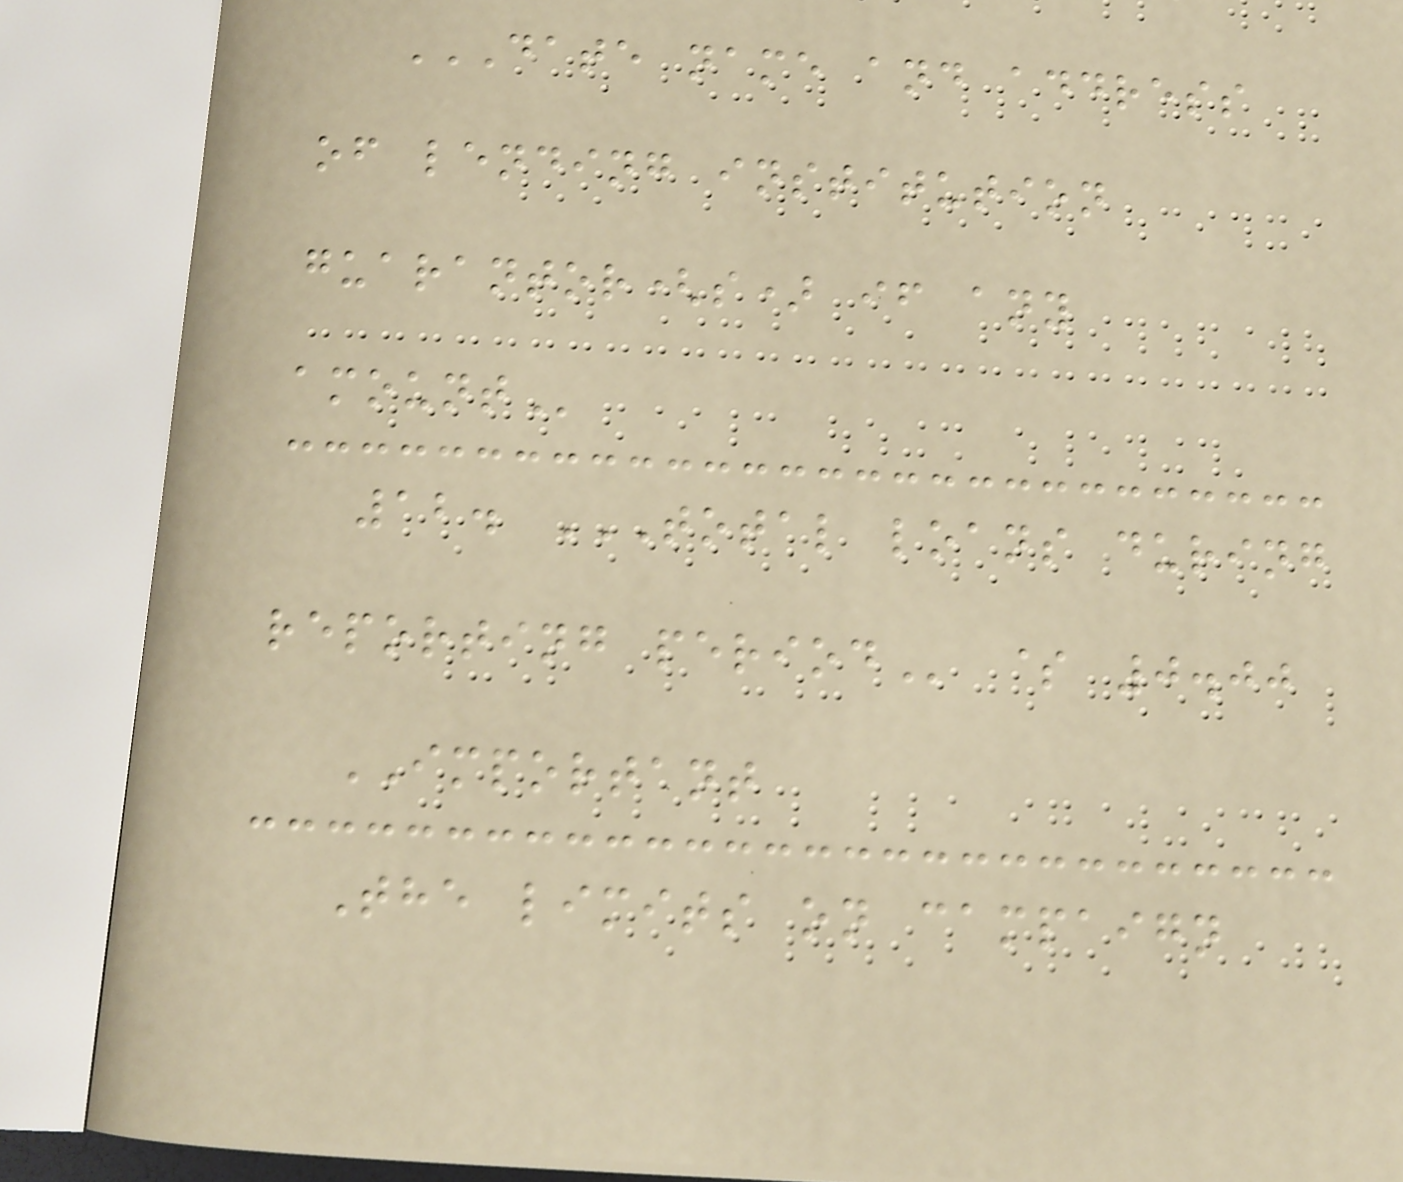DATE NAME AND ADDRESS
OF LENDING INSTITUTION
GUARANTOR(S) IF ANY
AMOUNT
12. TOTAL LOANS DURING
REPORTING PERIOD $ 0.00
IMPORTANT
The limits on campaign
